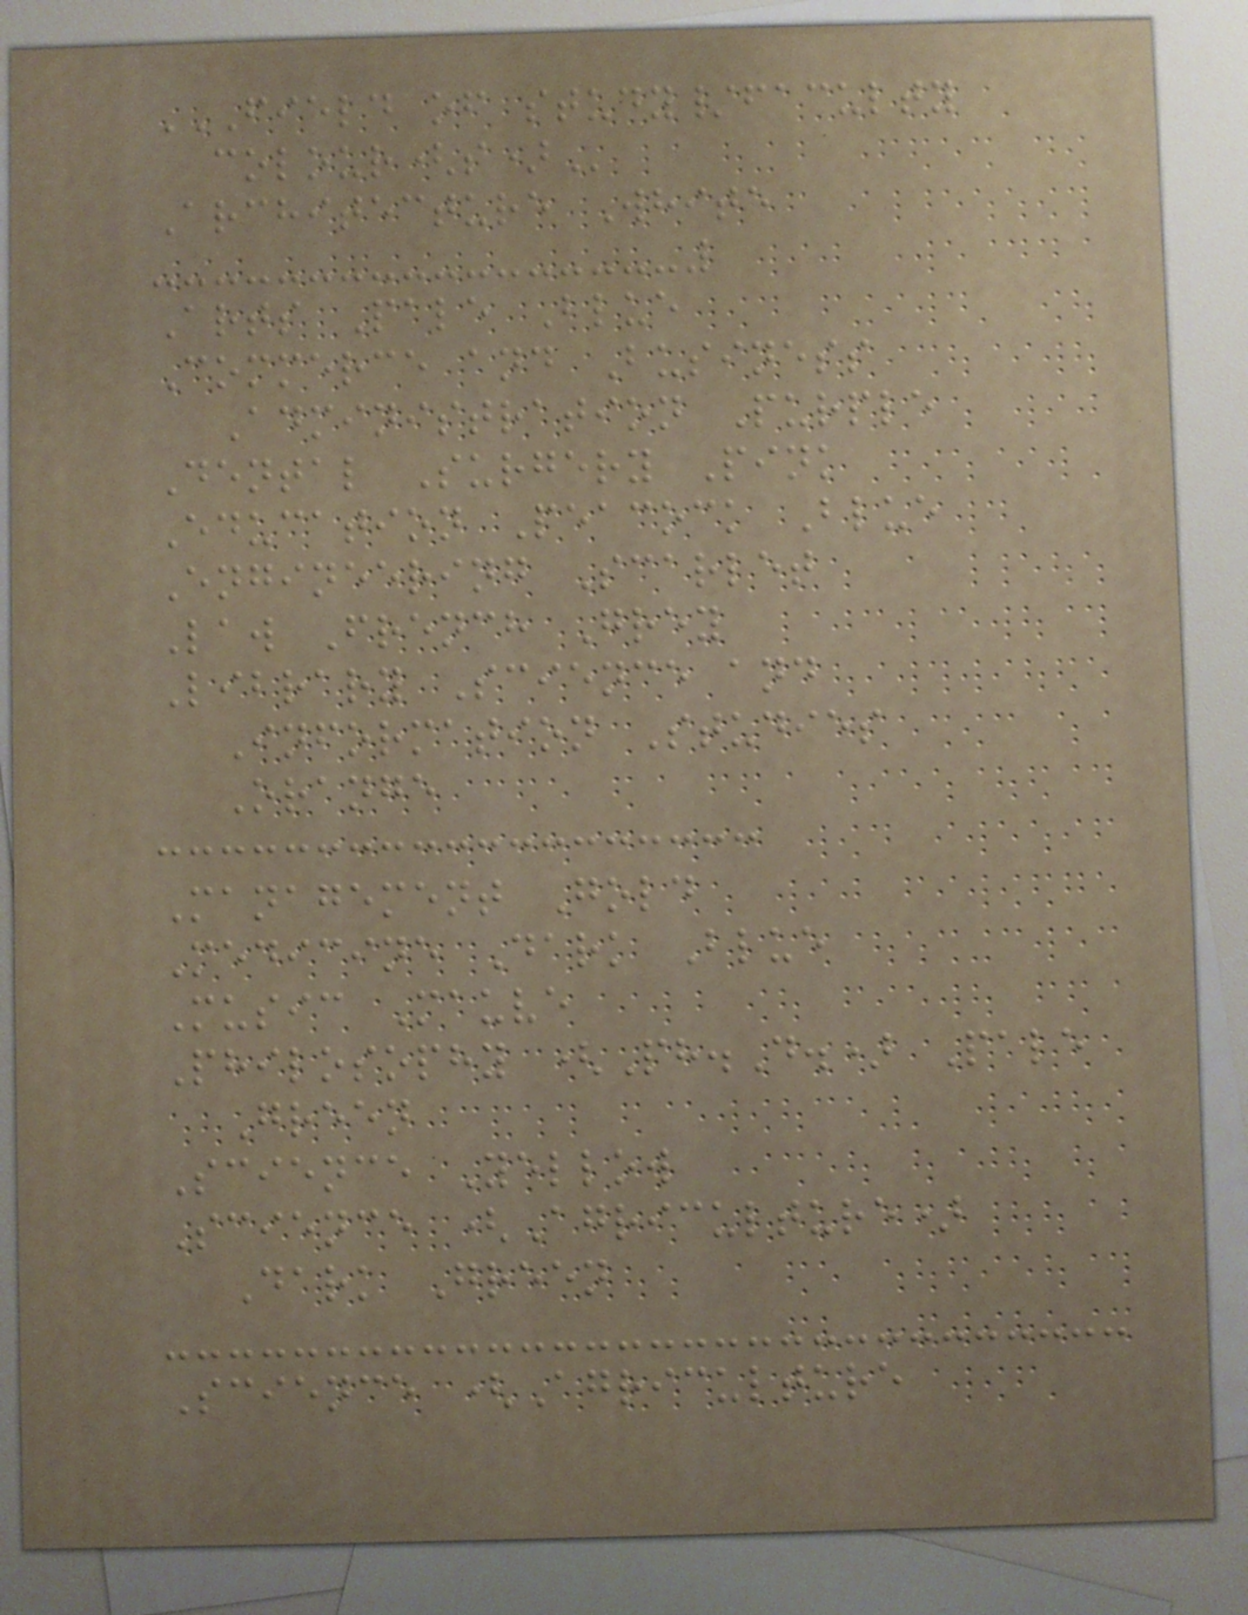FIELD OF STUDY/FACULTY
COLOUR(S)
Architecture White
Arts Pale Blue
Commerce and Business
Administration Purple
Dental Surgery Pink
Education Peacock Blue
Engineering Scarlet
Law French Grey
Library Science and
Information Studies
Orange
Management Gold
Medicine Dark Blue
Music Mauve
Philosophy (Ph.D.) Pale
Green
Science Yellow
Science (Agriculture)
Dark Green
Science (Agriculture
